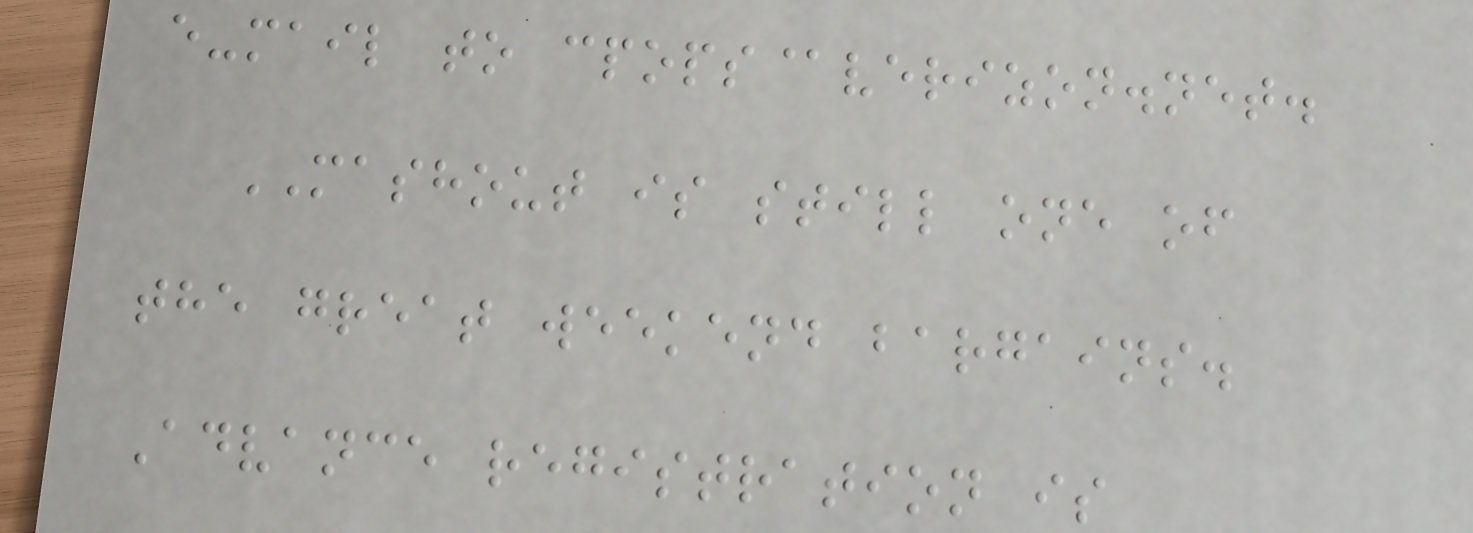e-mail to cpops@verizon.net.
MASHOUT is still one of
the great weekend bargains.
Advance registration is
